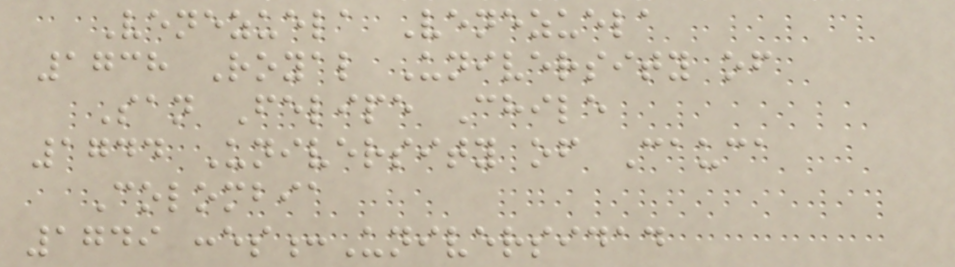Venezuela Venezuela
1738 Royal University of
San Felipe Chile
1744 University of Cauca
Colombia
1749 :es:Universidad
